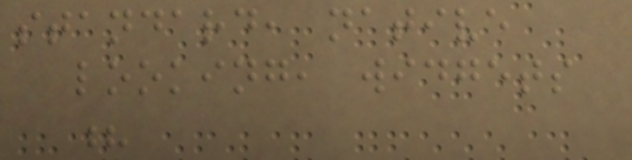standard, native
looking, widgets
?
